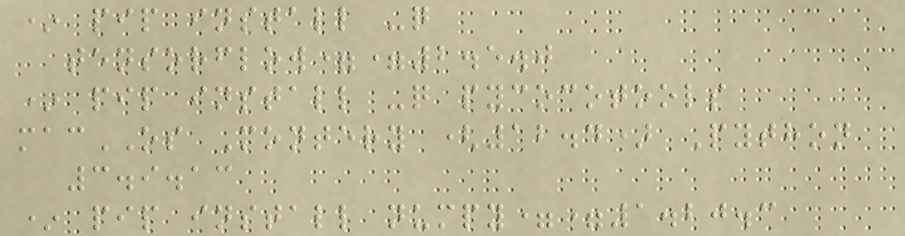* pip install -q
tensorflow==2.5.0
* pip install -q pycocotools
macOS Montery (12.4) Python
3.9.13
* pip install numpy==1.20.3
